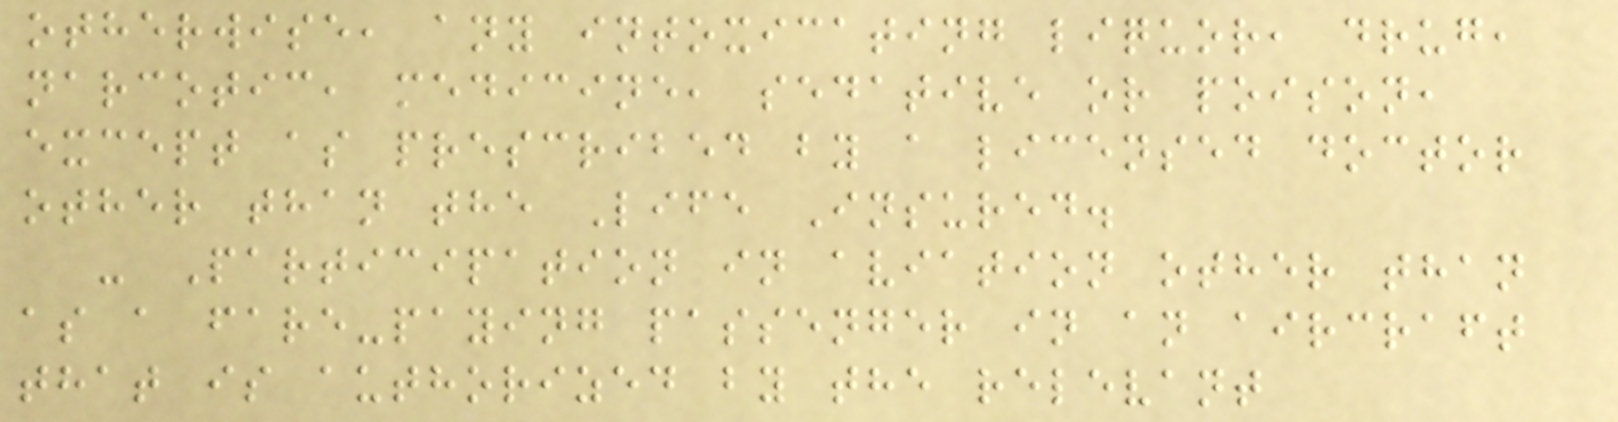otherwise, any intoxicating liquor, drug,
narcotic, medicine, sedative or poison,
except as prescribed by a licensed doctor
other than the Life Insured.
- Participation in aviation other than
as a fare-paying passenger in an aircraft
that is authorized by the relevant
